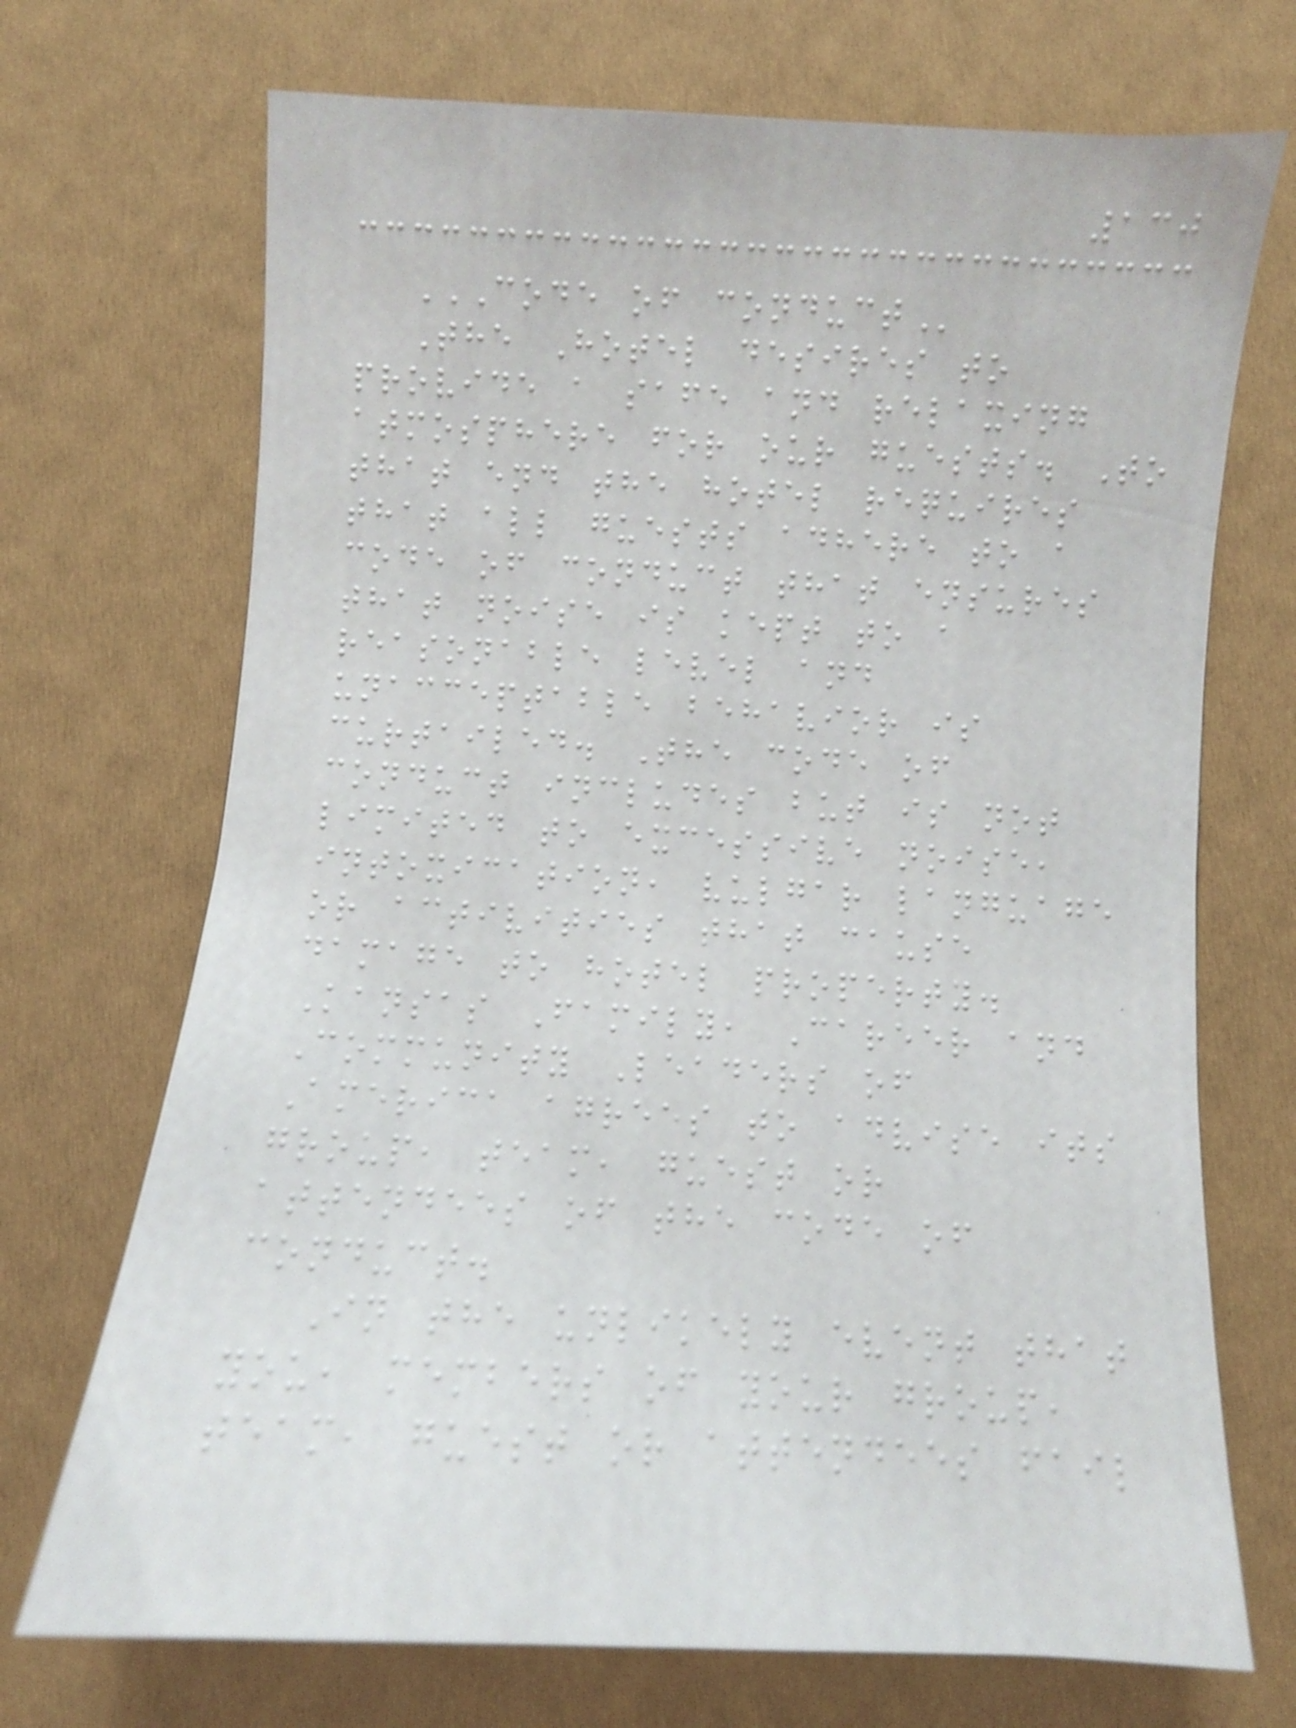130
CODE OF CONDUCT
The Hotel desires to
provide a safe and relaxing
atmosphere for our guests. To
that end the hotel requires
that all guests adhere to a
code of conduct that ensures
that noise is kept to a
reasonable level and
unacceptable behavior is
curtailed. The code of
conduct includes but is not
limited to excessive noise,
intoxication, vulgar language
or activities that cause
damage to hotel property.
Kansas Family, Career and
Community Leaders of
America agrees to advise its
group, team, guest or
attendees of the code of
conduct.
In the unlikely event that
you, members of your group,
team, guest or attendees fail
